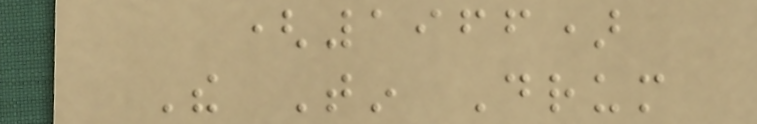(1966)
The Tin Drum
